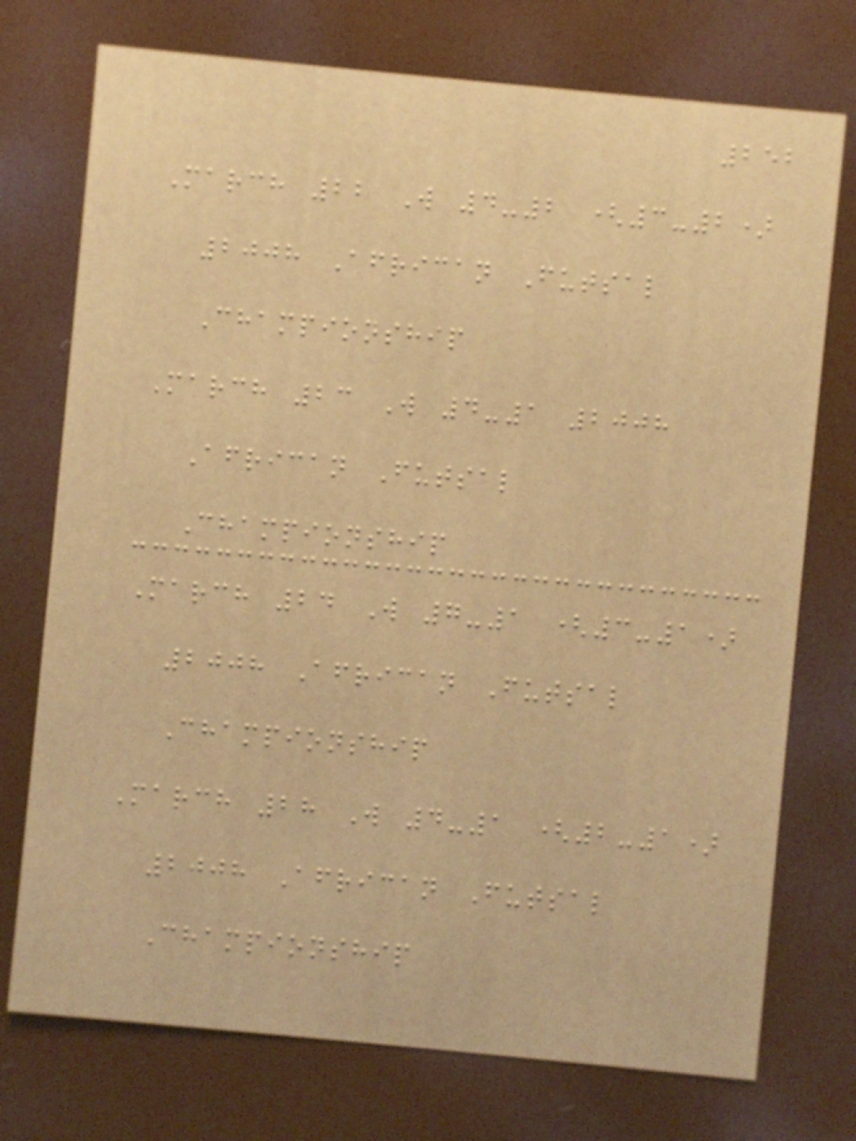252
March 22 W 4-2 (3-2)
2008 African Futsal
Championship
March 23 W 4-1 2008
African Futsal
Championship
March 24 W 7-1 (3-1)
2008 African Futsal
Championship
March 28 W 4-1 (2-1)
2008 African Futsal
Championship
